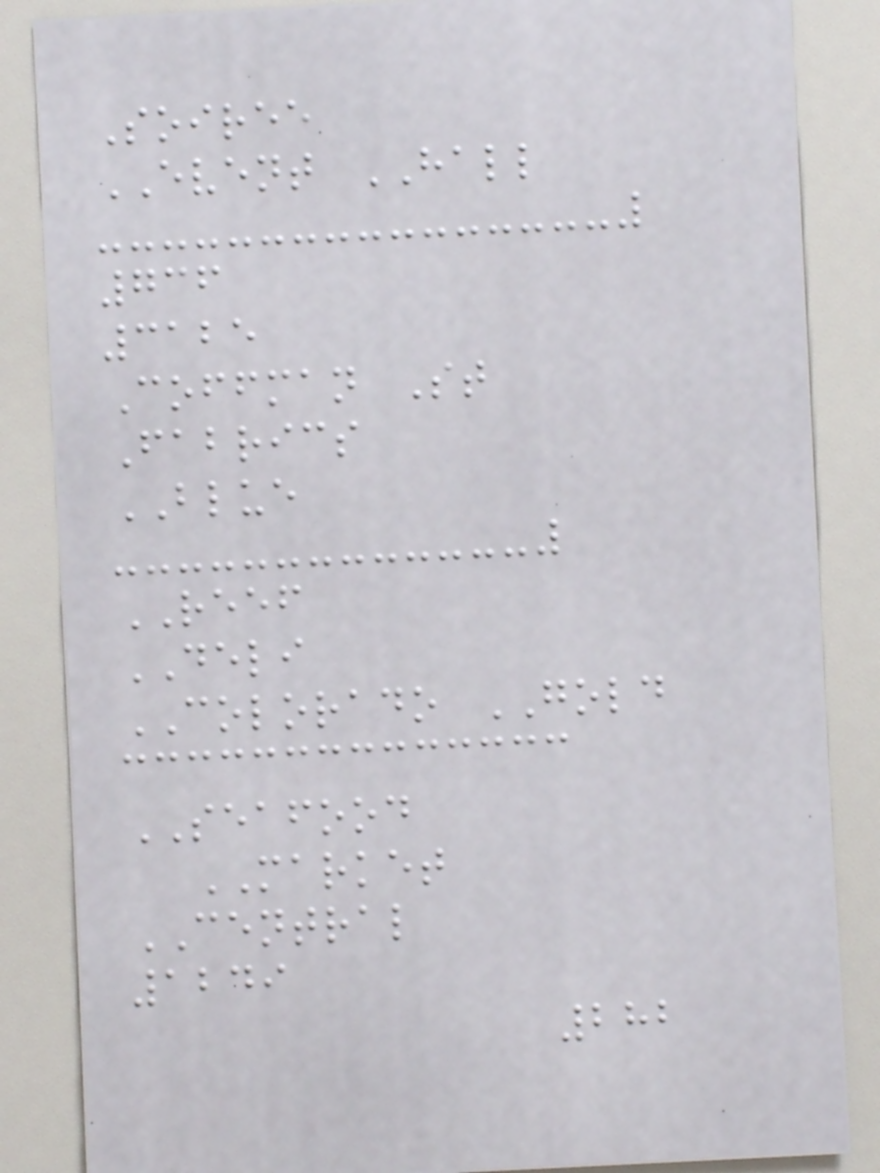Soiree
EVENT HALL
736
3125
Coffman St
Fabrics
BLUE
REEF
DELI
COLORADO GOLD
SEAFOOD
MARKET
CENTRAL
1249
282
